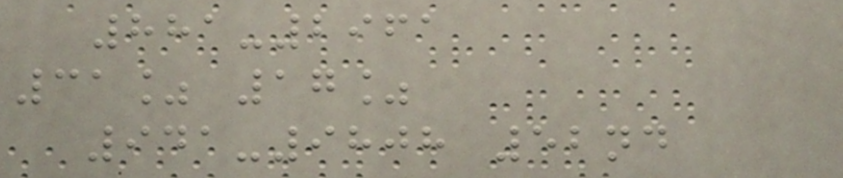881-2961
31% 17%
941-9808 52nd
